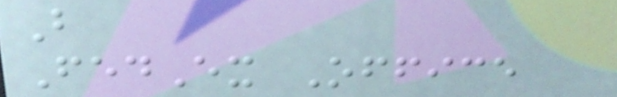B
FedEx Office
